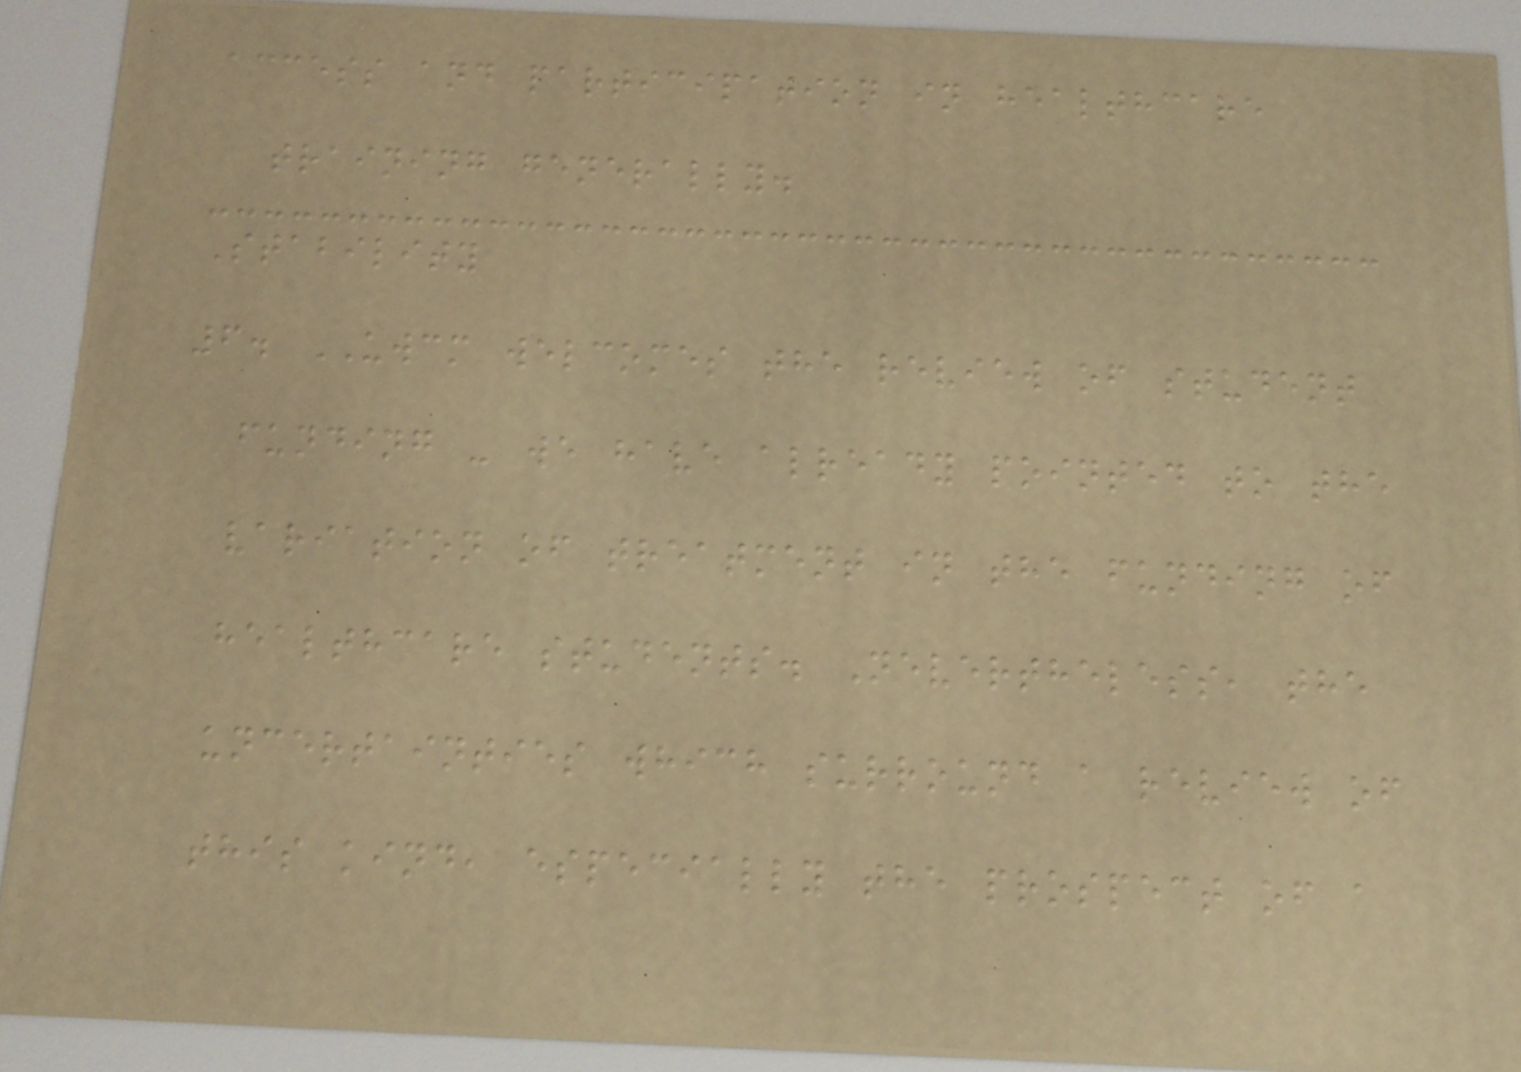access and participation in healthcare
training generally.
Stability
6. UWCM welcomes the review of student
funding - we have already pointed to the
variation of treatment in the funding of
healthcare students. Nevertheless, the
uncertainties which surround a review of
this kind, especially the prospect of a
